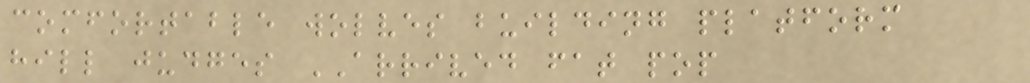comfortable wolves building platform
hill judges ARRIVED fat pop
